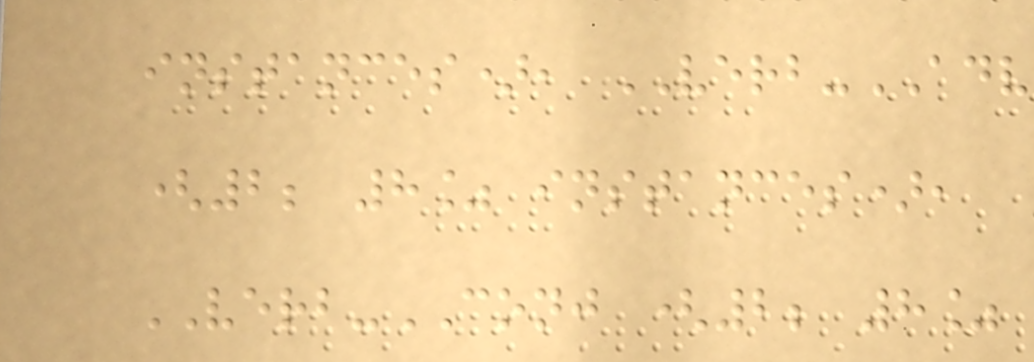instances), VERB-ADV
(2; 8% instances),
VERB-CONJ (2; 8%
